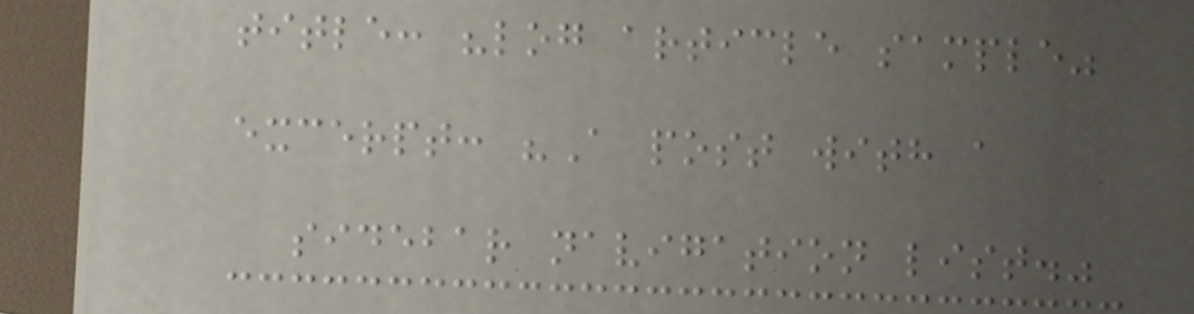title: "log article sample"
excerpt: "A post with a
sidebar navigation list."
